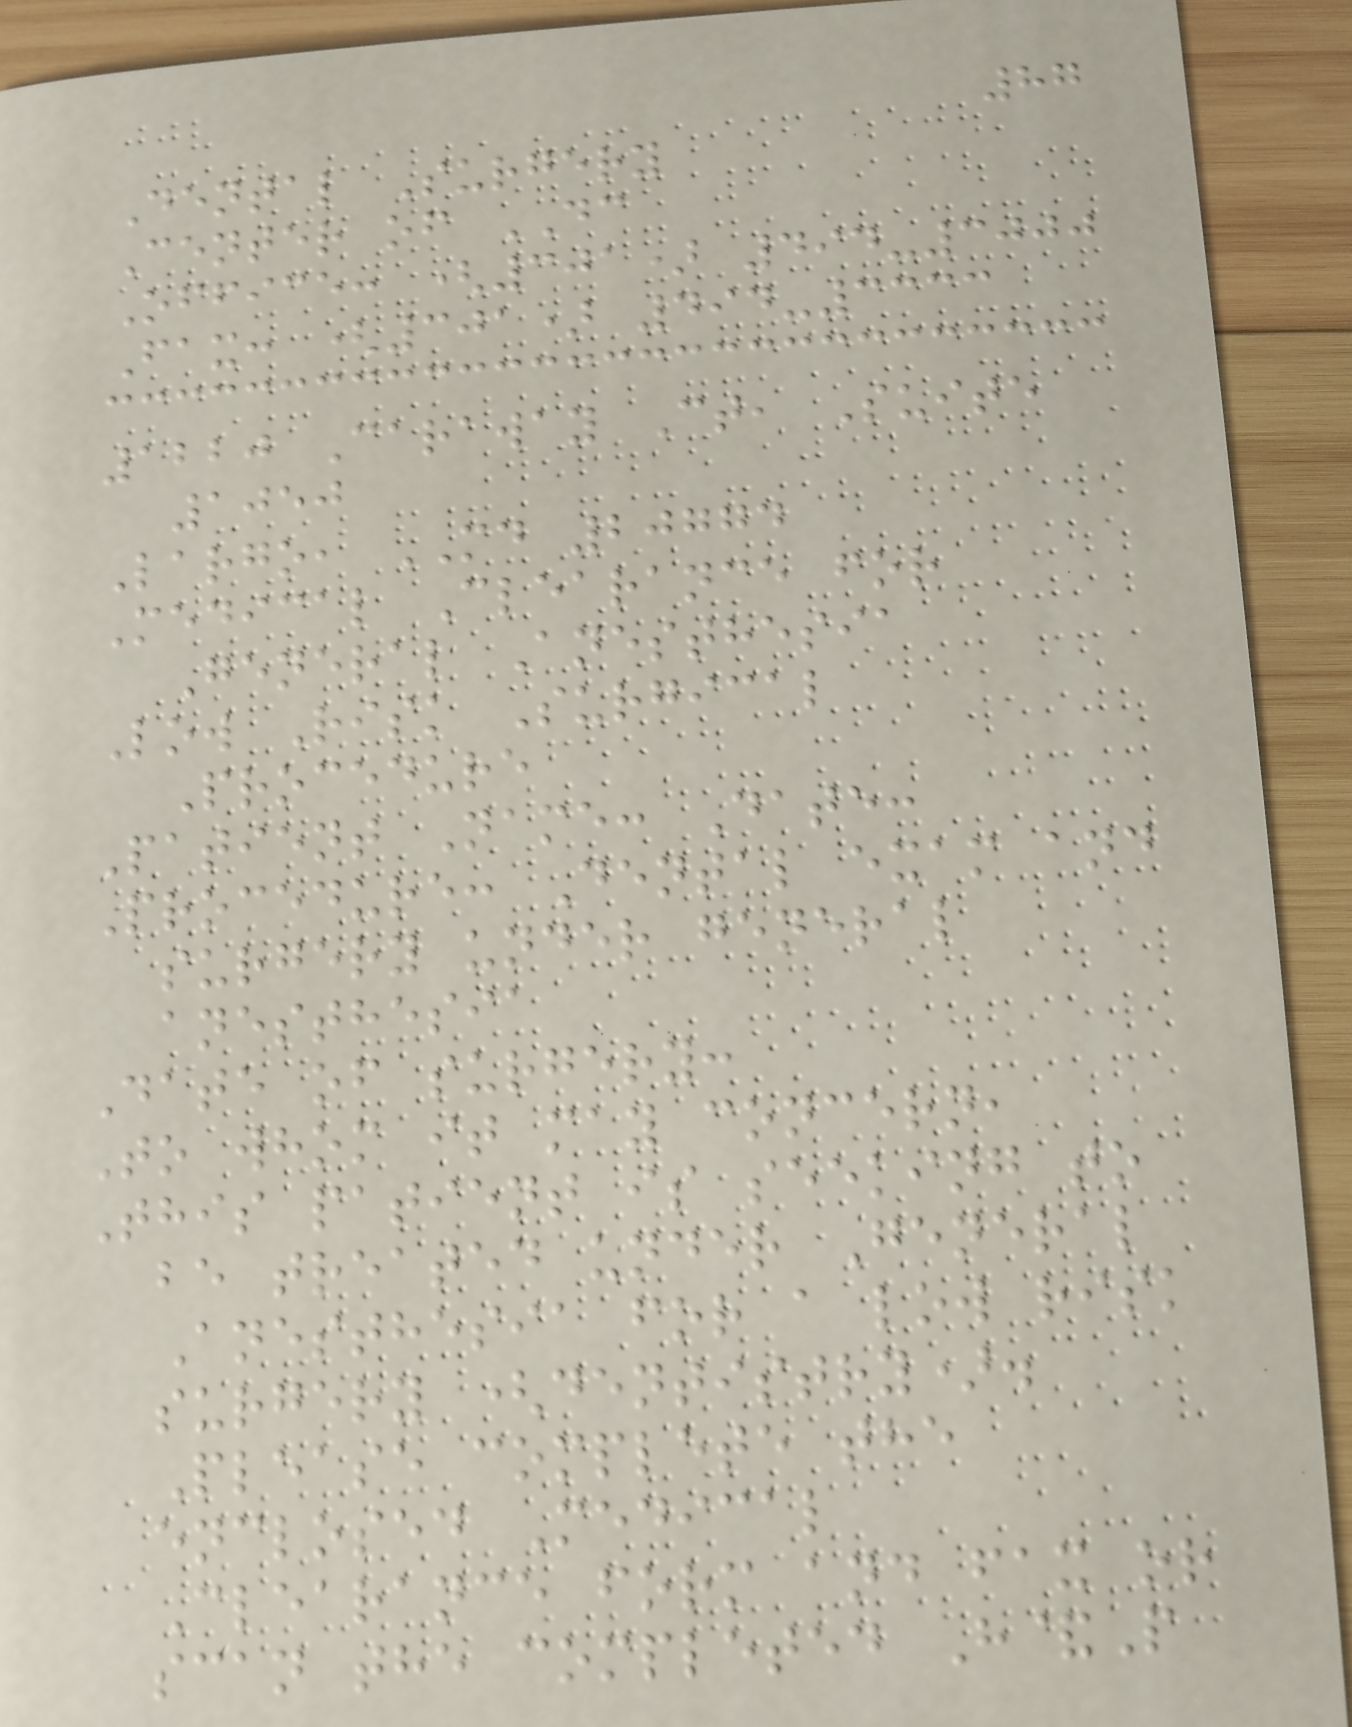87
Dental Surgery
Center of DC
Office: (301) 494-3000
Fax: (301) 494-3333
1220 Caraway Ct, Suite
1050
Largo, MD 20774
Medical Clearance for
General Anesthesia
Low Risk Surgical
Procedure
Patient Name: Date:
Procedure: Dental exam and
surgery under general
anesthesia
Date of surgery:
To whom it may concern,
This patient is seeking to
be treated under General
Anesthesia for a low risk
surgery (dentistry).
Please complete the
enclosed Medical
Clearance form and fax or
scan the completed H&P
